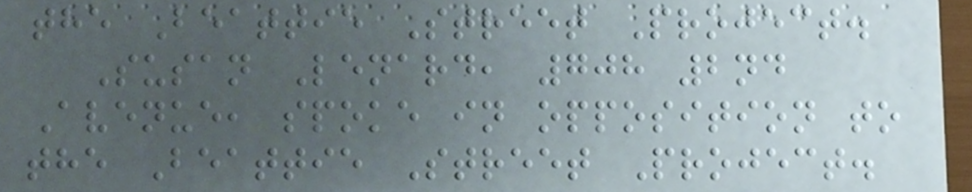the Beattie Street Project.
Susan Lenard, 708 2nd
Avenue, spoke in opposition to
the Beattie Street Project.
